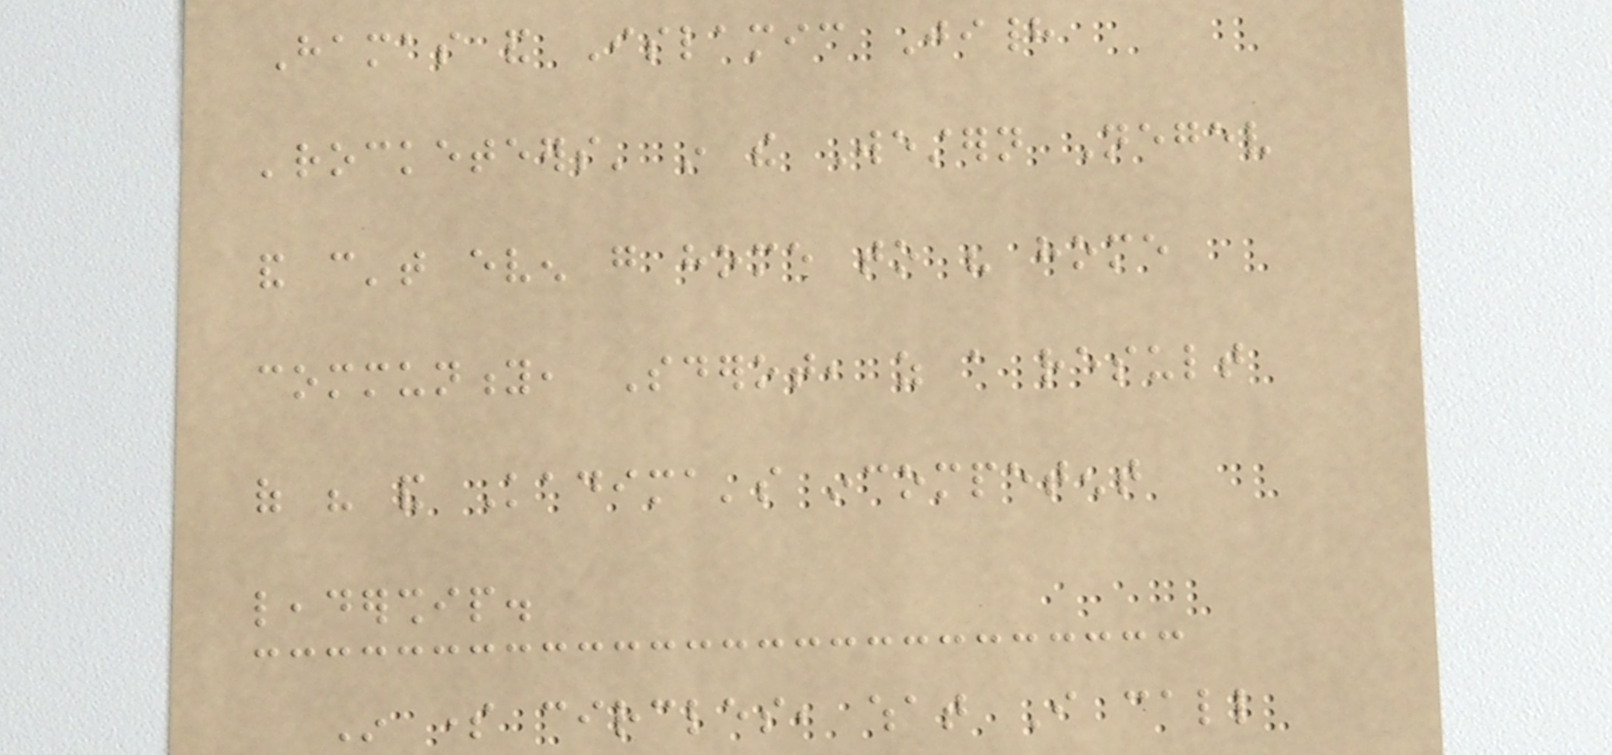Hamas and Islamic Jihad
'rocketeers' in the Western Negev
and can't even go home to his home
community, Sderot, as a result
of his and Kadima's incompetent
leadership.
In some circles, what I call
